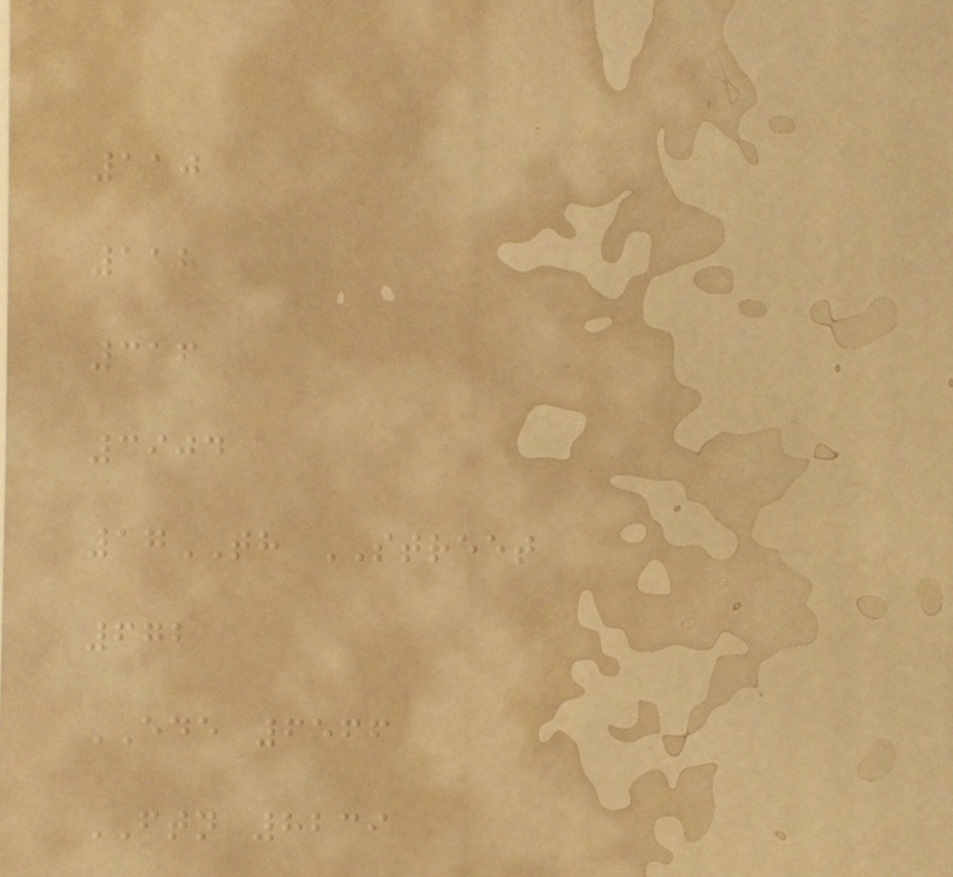110
112
316
3904
17TH STREET
672
EDE 6566
FTN 8239
